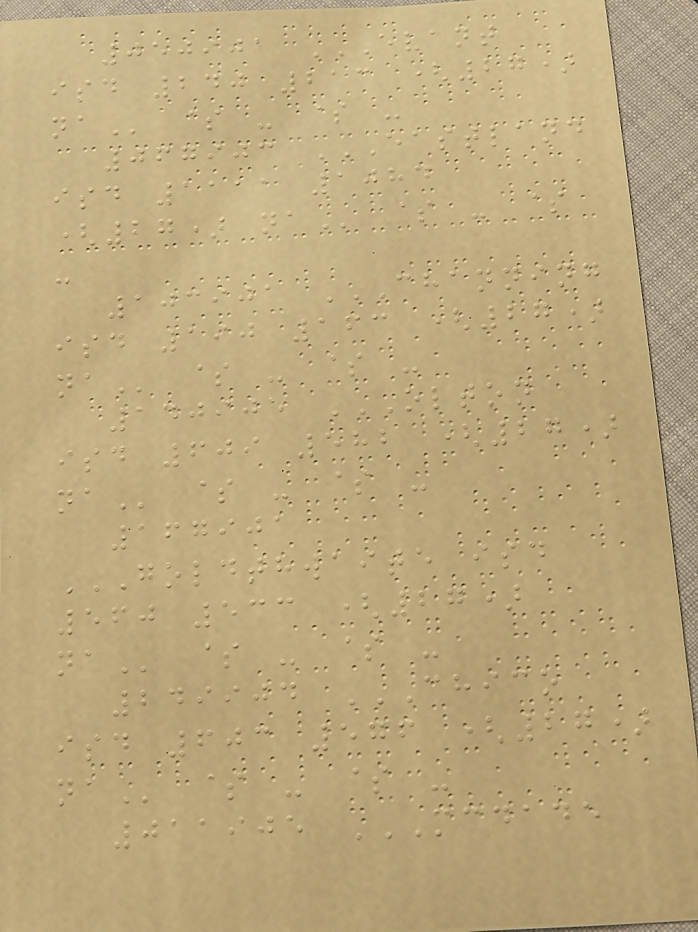050901 EVANT
ISD 240 213 (27)
NA $ - $ -
067903 EASTLAND
ISD 1111 1084
(27) NA $ - $
-
103901 CHANNING
ISD 190 163 (27)
NA $ - $ -
140905 OLTON
ISD 609 582 (27)
NA $ - $ -
167901
GOLDTHWAITE ISD
560 533 (27)
NA $ - $ -
249904 CHICO
ISD 603 576 (27)
NA $ - $ -
011905 MCDADE
